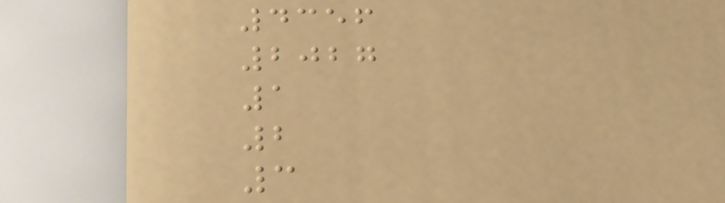4356
2027
1
2
3
